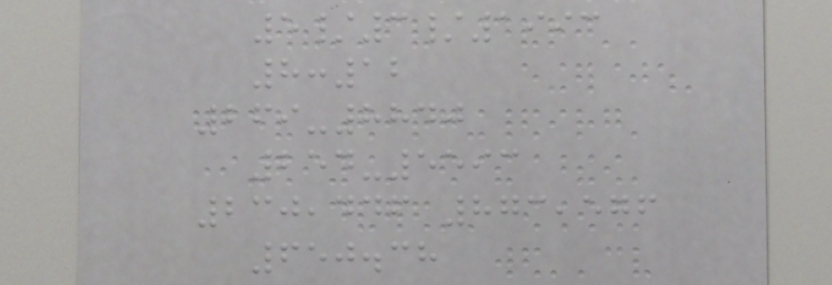5/3/1993
8:12
269-8840
254-5593
230,446 873,576
650.38
